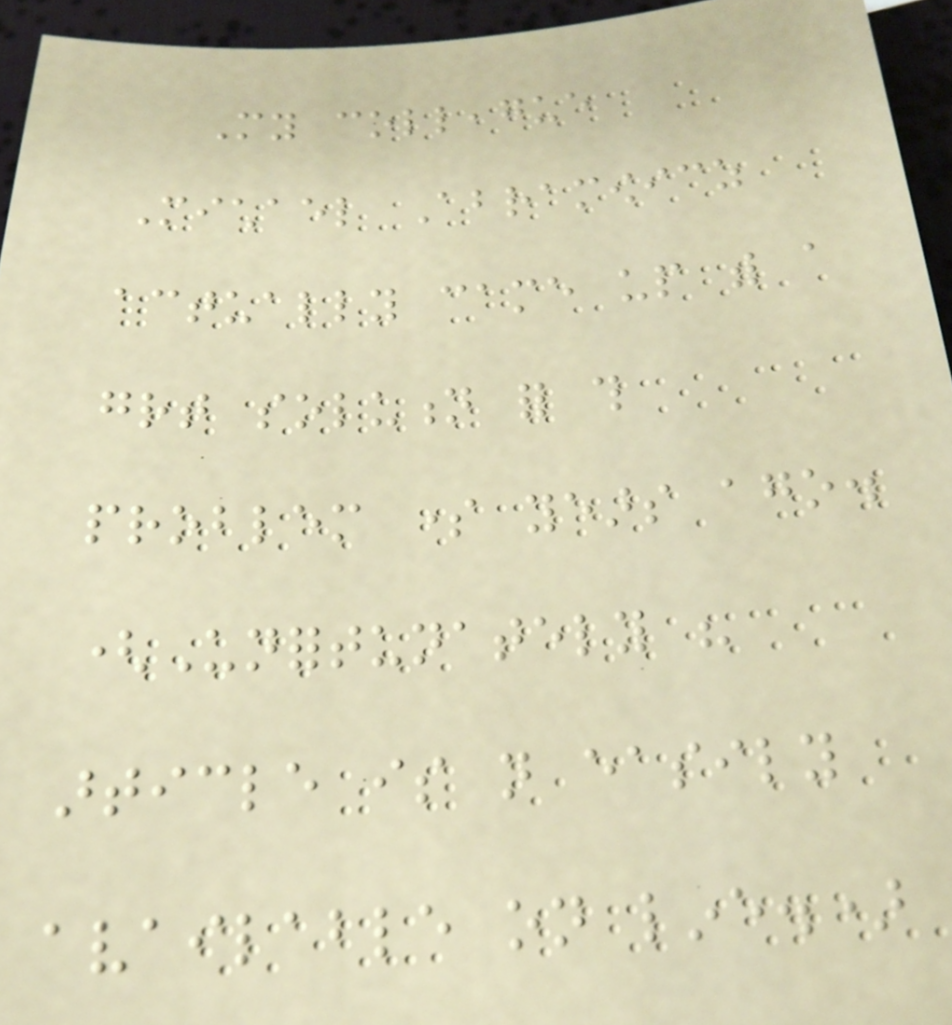My colleague
Michael Abramowicz
actually came up with a
great solution for this
problem some years ago.
(Unfortunately his
article is not easily
available on line.)
